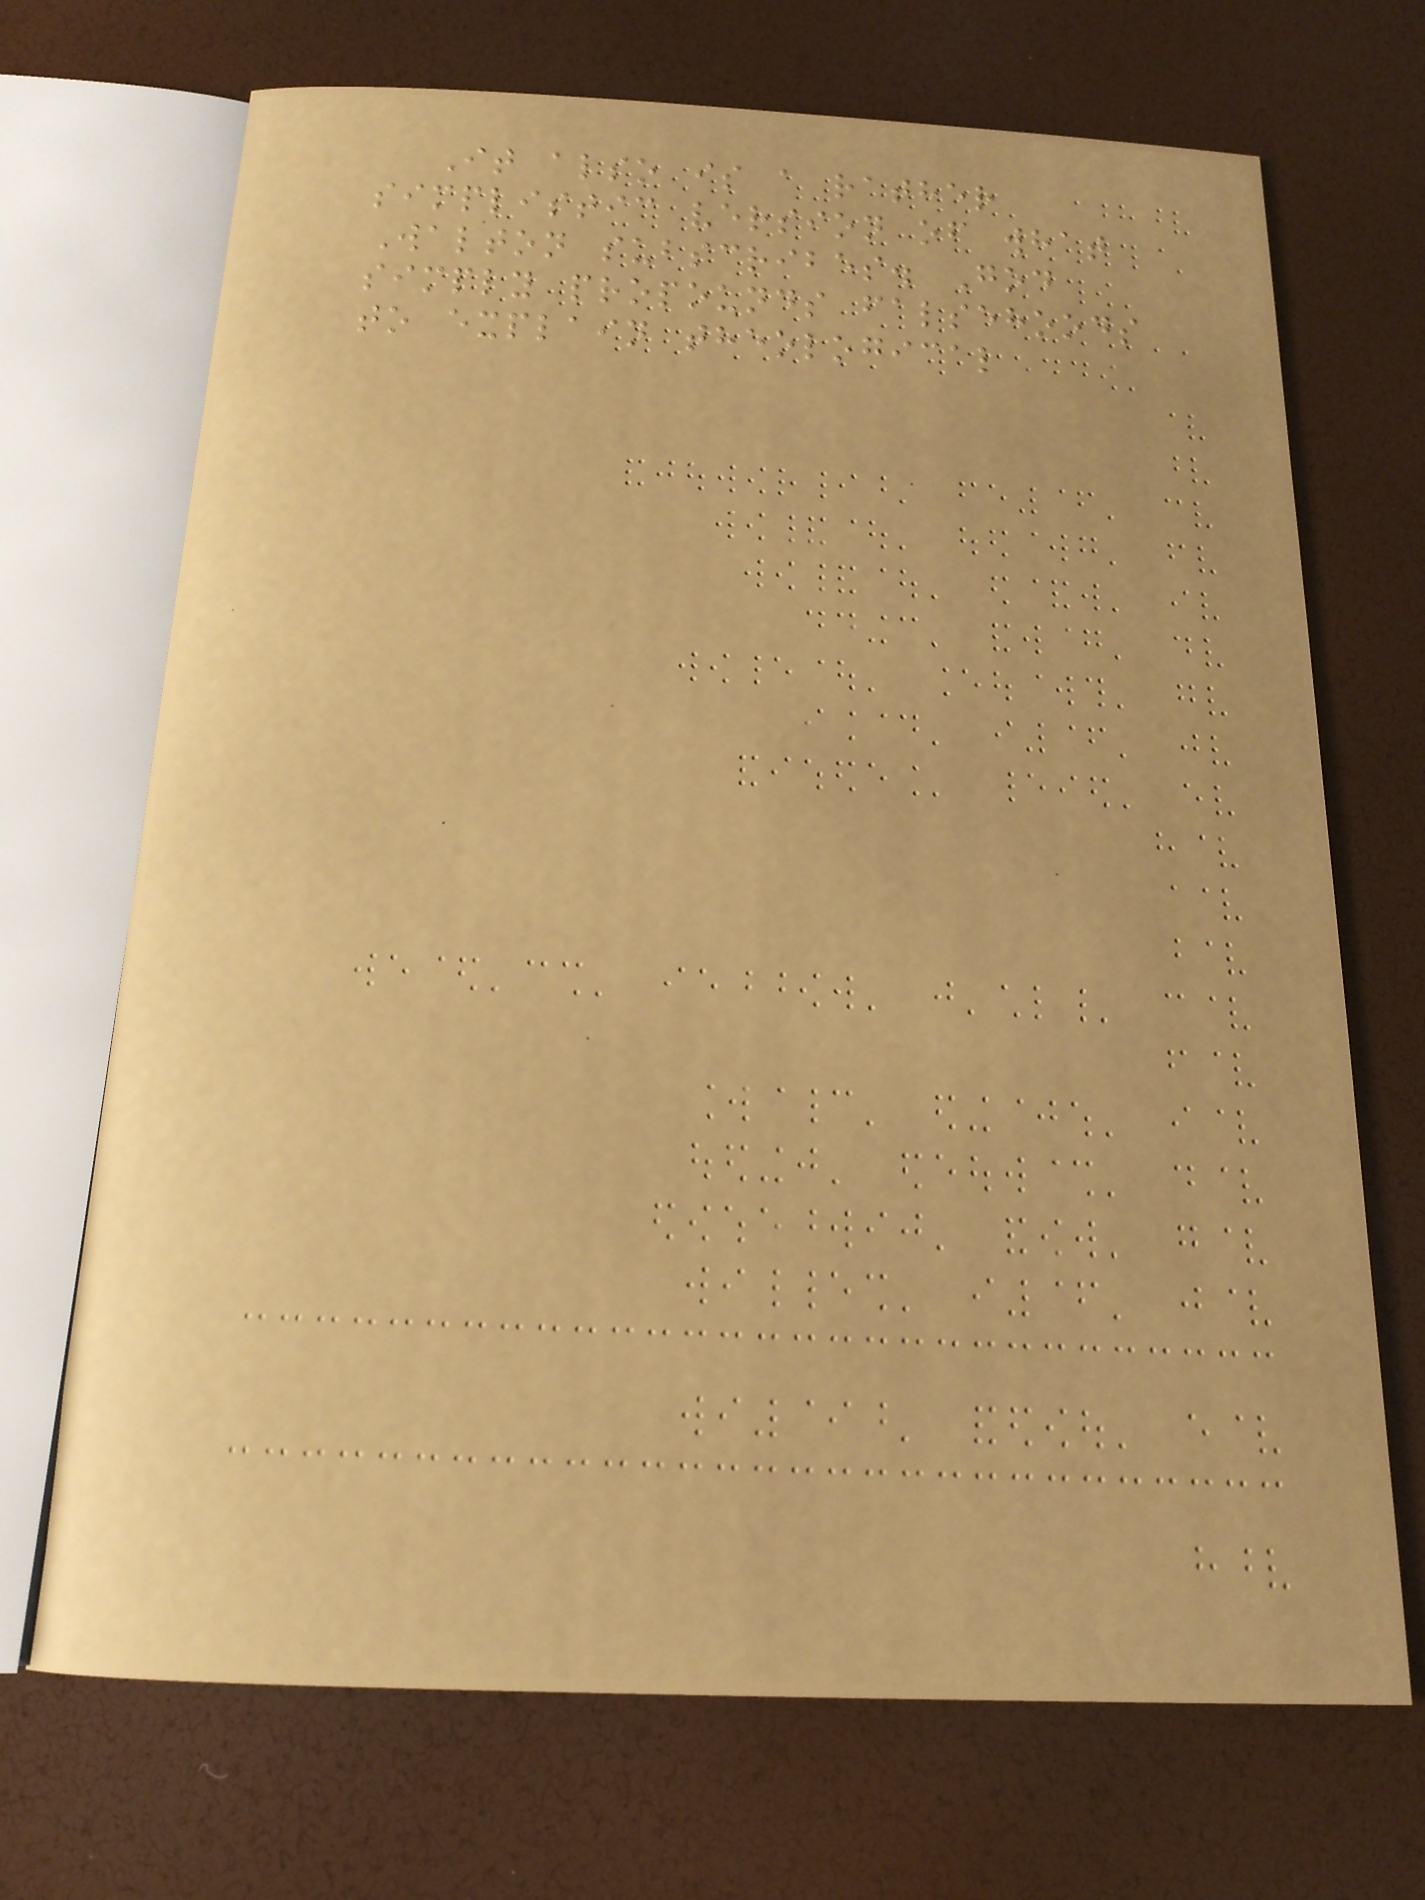It also is a rather
simplistic version of what
Walton subscribes. God
simply propounds falsehoods
to explain theological
